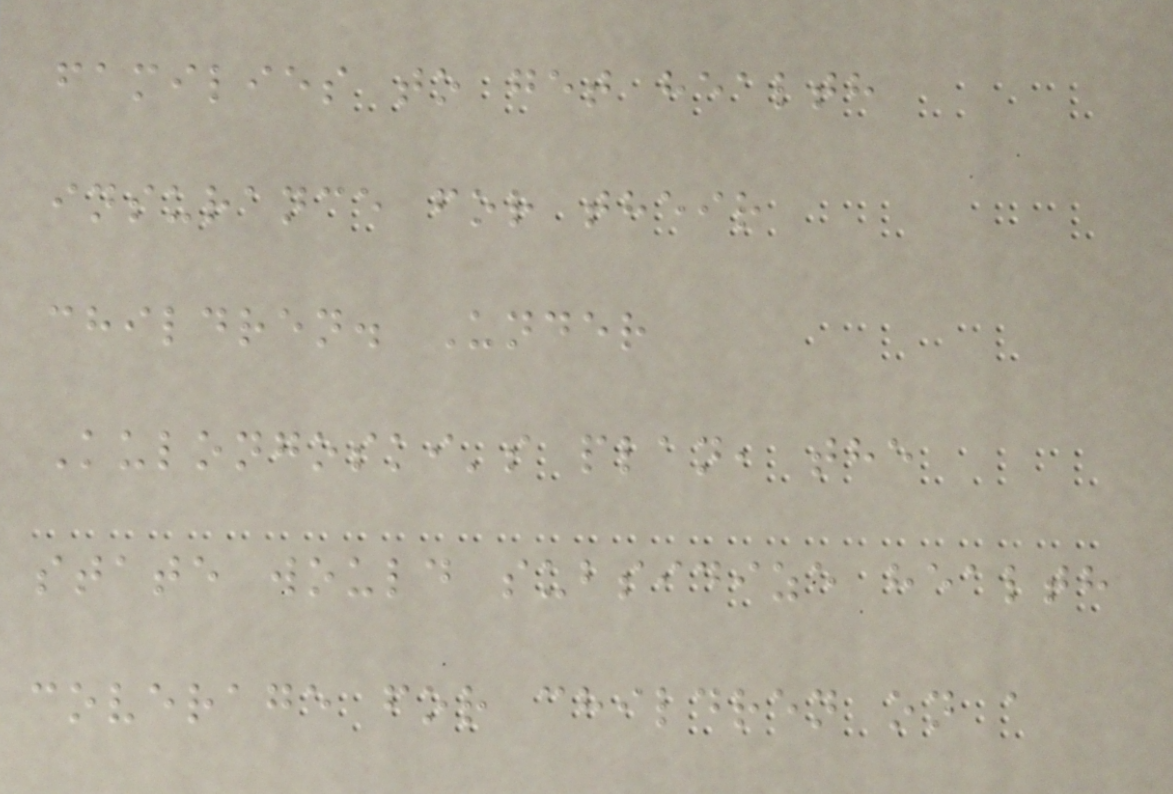families to get health
insurance for their
children. Under
Kulongoski's plan, the
state would subsidize health
coverage for children on a
